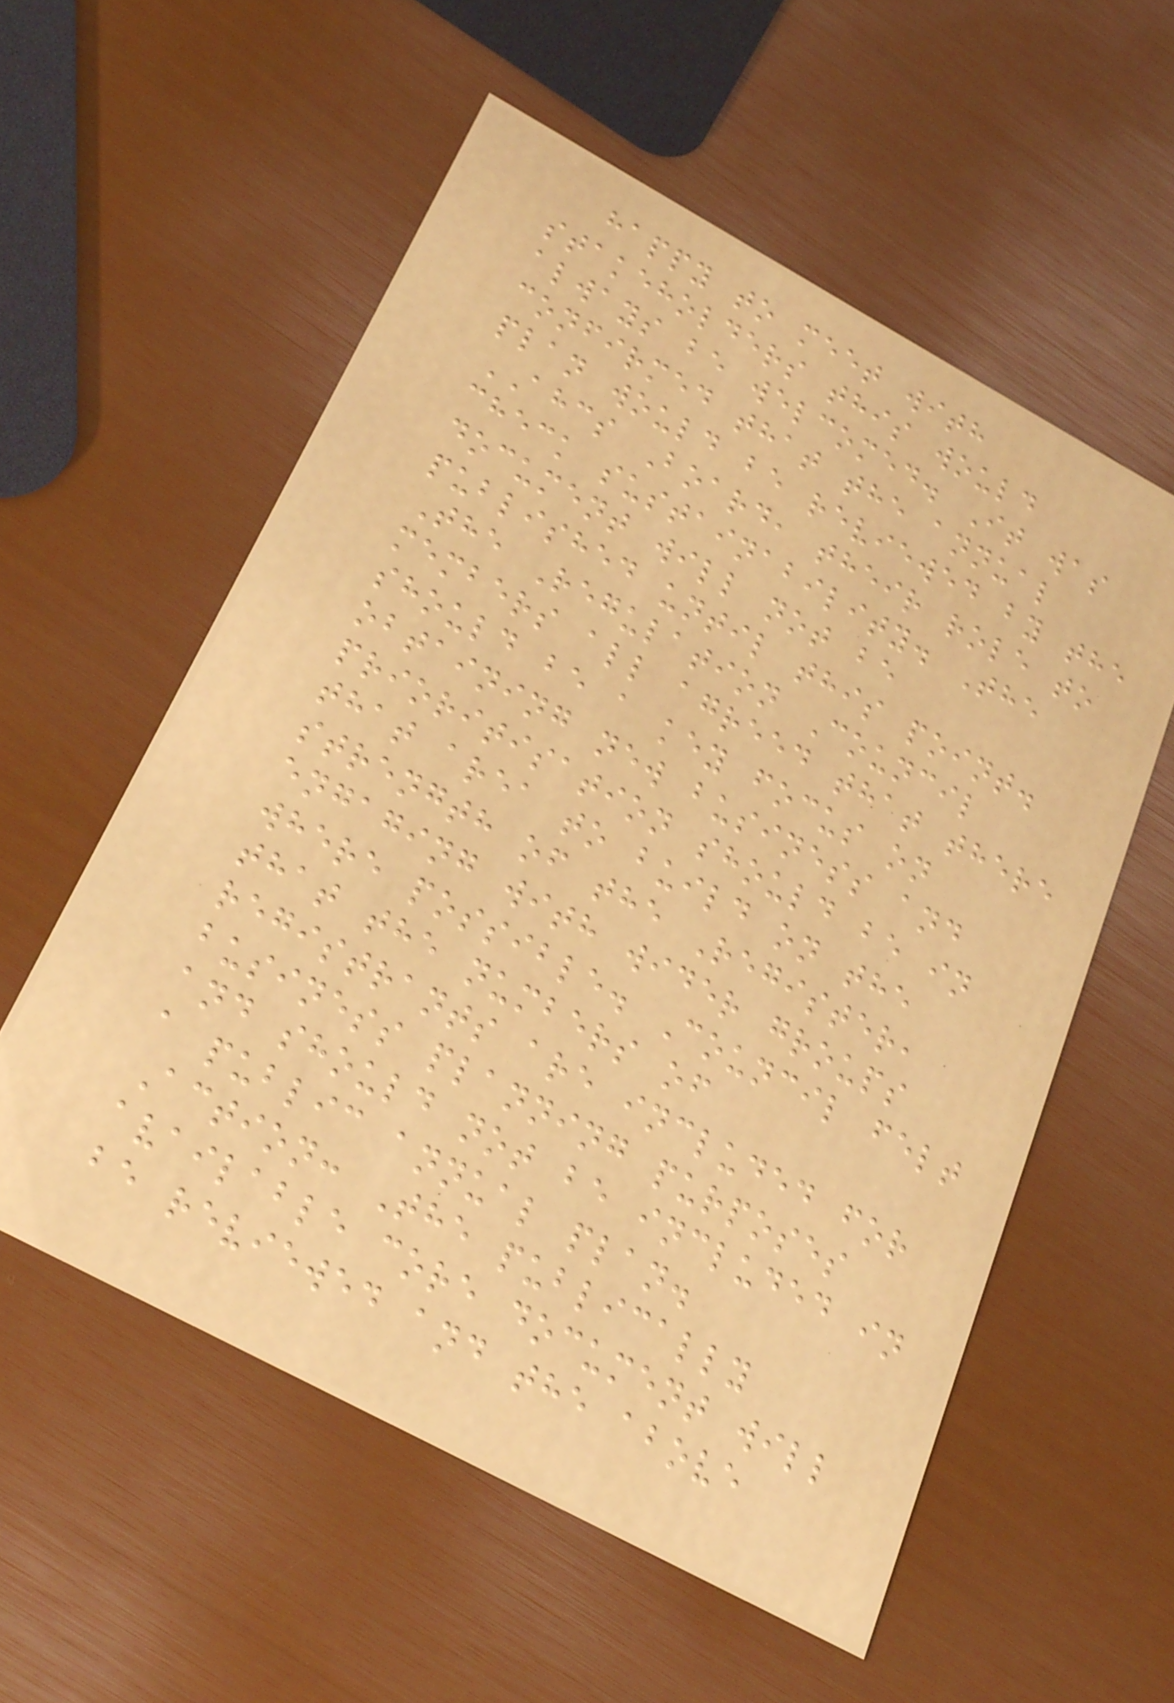happy to meet with
stakeholders this would
always be welcomed. It was
confirmed that the annual
plan would be reviewed by the
AHCS Board, their role to
check sustainability. The
document will not be
published until this point.
The Regulation Council
members all agreed that there
should be a key focus on
obtaining new business and
prioritisation should be in
that area to build on the
strength of the Register,
engaging with wider groups
where possible. Council felt
that the numbers of
registrants are included for
business planning purposes
and should not be included in
a public annual plan.
Action: The publically
available core document will
be reviewed and the above
